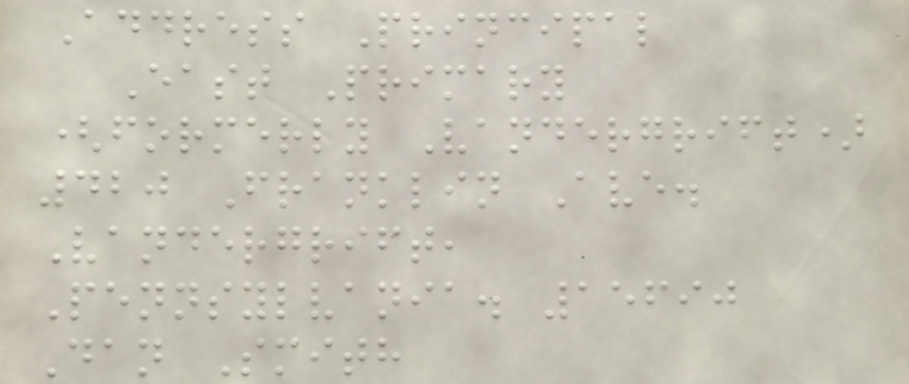Address Principal
East Primary
(formerly Vandergrift)
420 Franklin Ave.
Vandergrift,
Pennsylvania. 15690
Dan Smith
